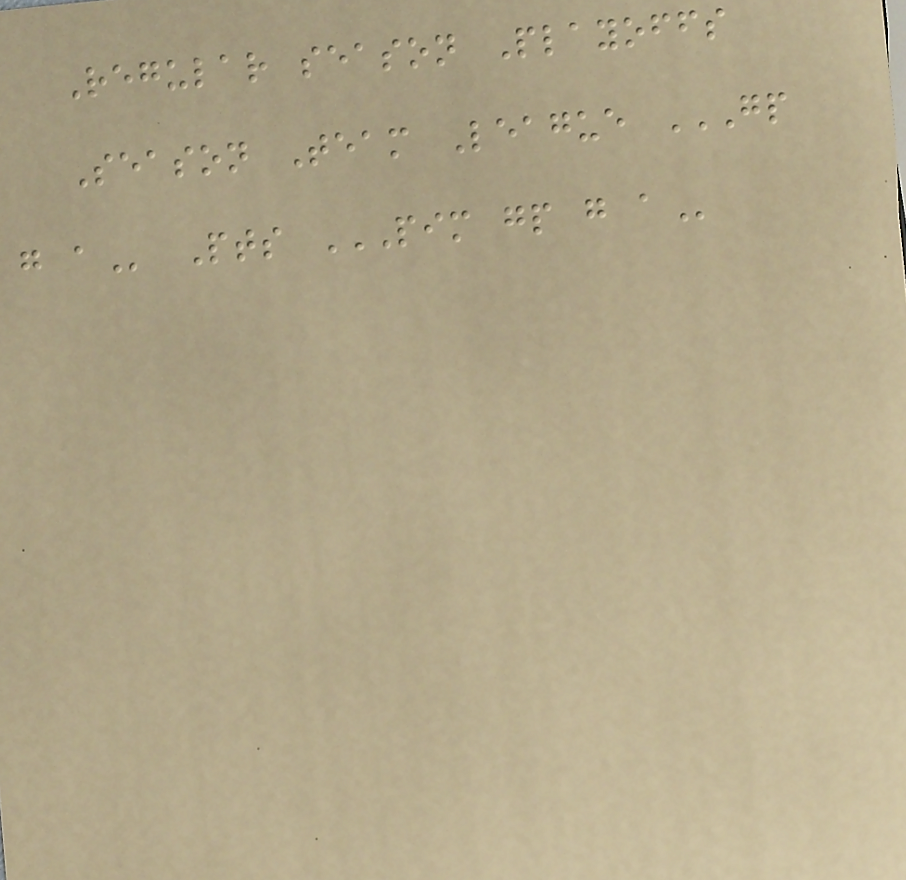Regular season Playoffs
Season Team League GP
G A Pts PIM GP G A
